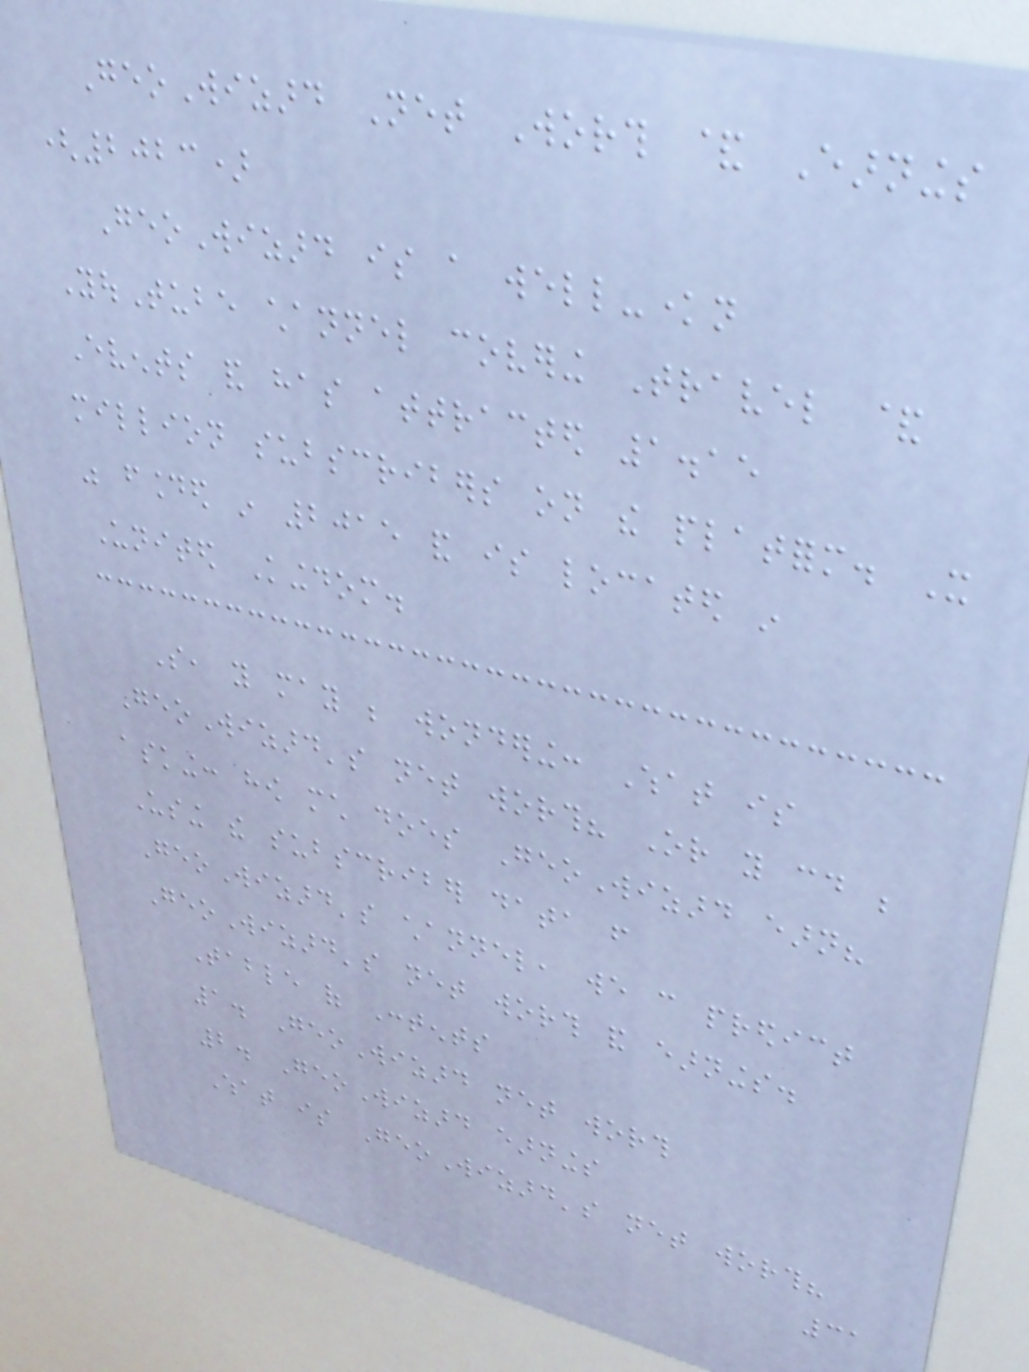GeoWizard Net Worth & Earnings
(2023)
GeoWizard is a well-known
YouTube channel covering Travel &
Events and has attracted 1.15
million subscribers on the platform. It
was founded in 2015 and is located in
United Kingdom.
So, you may be wondering: What is
GeoWizard's net worth? Or you could be
asking: how much does GeoWizard earn?
Using the subscriber data from
GeoWizard's channel, we can predict
GeoWizard's net worth and earnings.
Table of Contents
1. GeoWizard net worth
2. GeoWizard earnings
What is GeoWizard's net worth?
31
